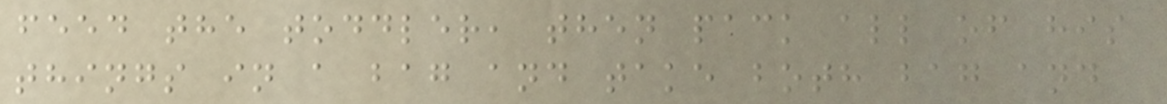feed the toddler, then pack all of his
things in a bag and take both bag and
